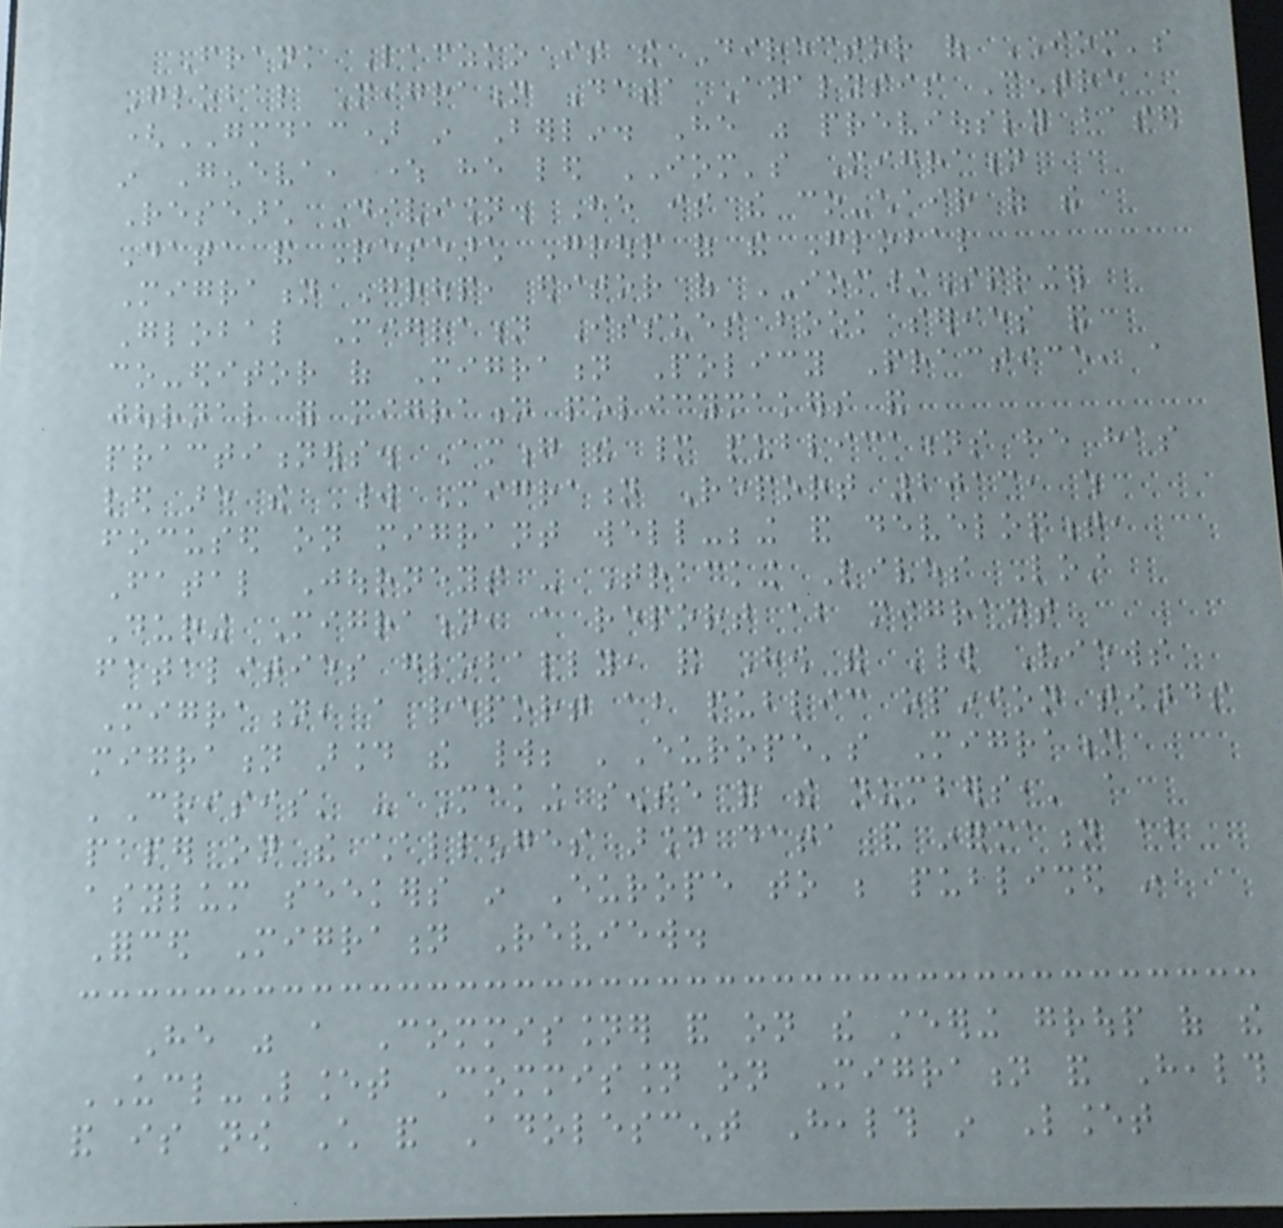Frank Laczko is the Director of IOM's
Global Migration Data Analysis Centre
(GMDAC) in Berlin. He was previously based
in Geneva, where he led IOM's Migration
Research Division. He is the co-chair of the
Data and Research Group of the Global
Migration Group, editor of IOM/Springer
Global Migration Issues book series and
co-editor of Migration Policy Practice, a
journal for migration policymakers and
practitioners. Among the many publications he has
led are the World Migration Report 2013, which
focused on migrant well-being and development,
Fatal Journeys - Tracking Lives Lost
During Migration, a report about migrant
fatalities globally, and How the World Views
Migration, a report about public opinion towards
migration around the world; 'Europe's Migration
'Crisis' - Making sense of the numbers,' a
paper on the challenges around data and information about
asylum seekers in Europe to be published in
Forced Migration Review.
He was a Commissioner and on the steering group of the
UCL-Lancet Commission on Migration and Health
and is now Child and Adolescent Health in Lancet
